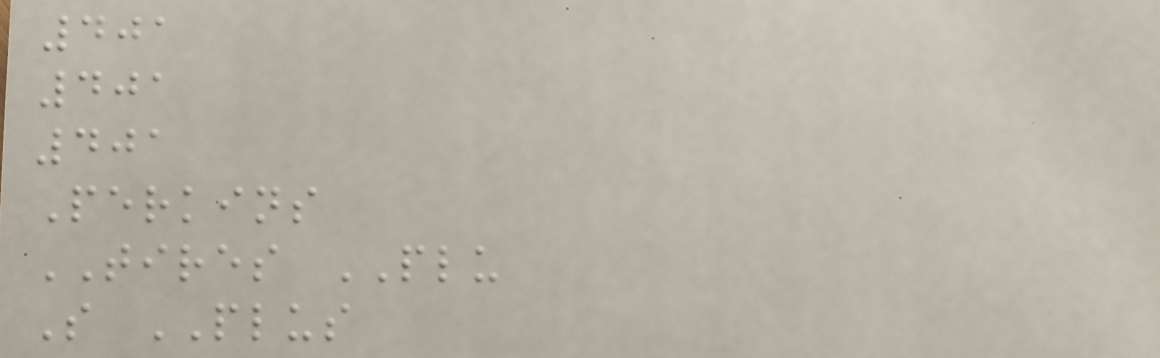401
401
401
Perkins
TIRES PLU
S PLUS
